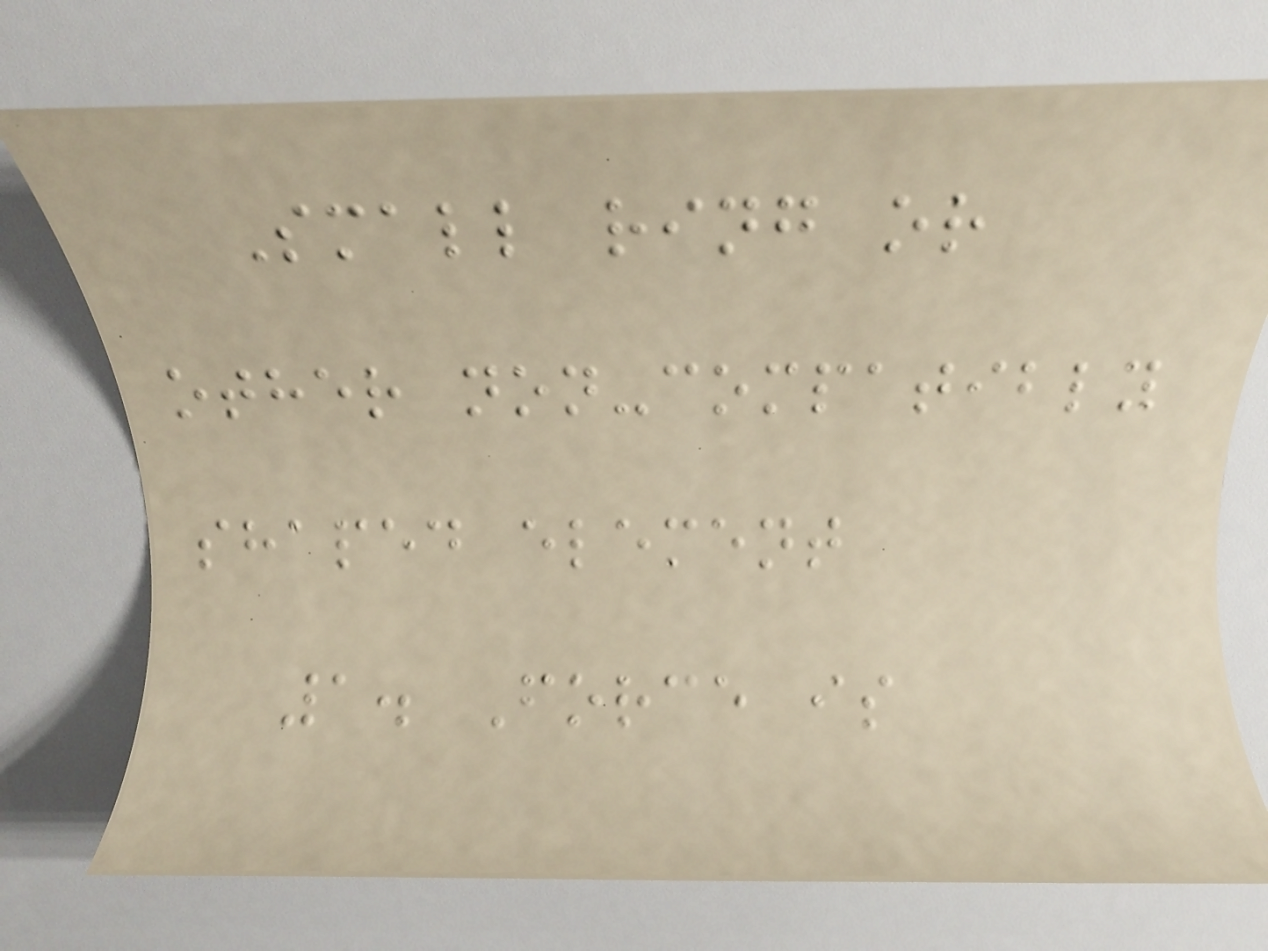Small ring or
other non-compatibly
shaped element
1. Force is
